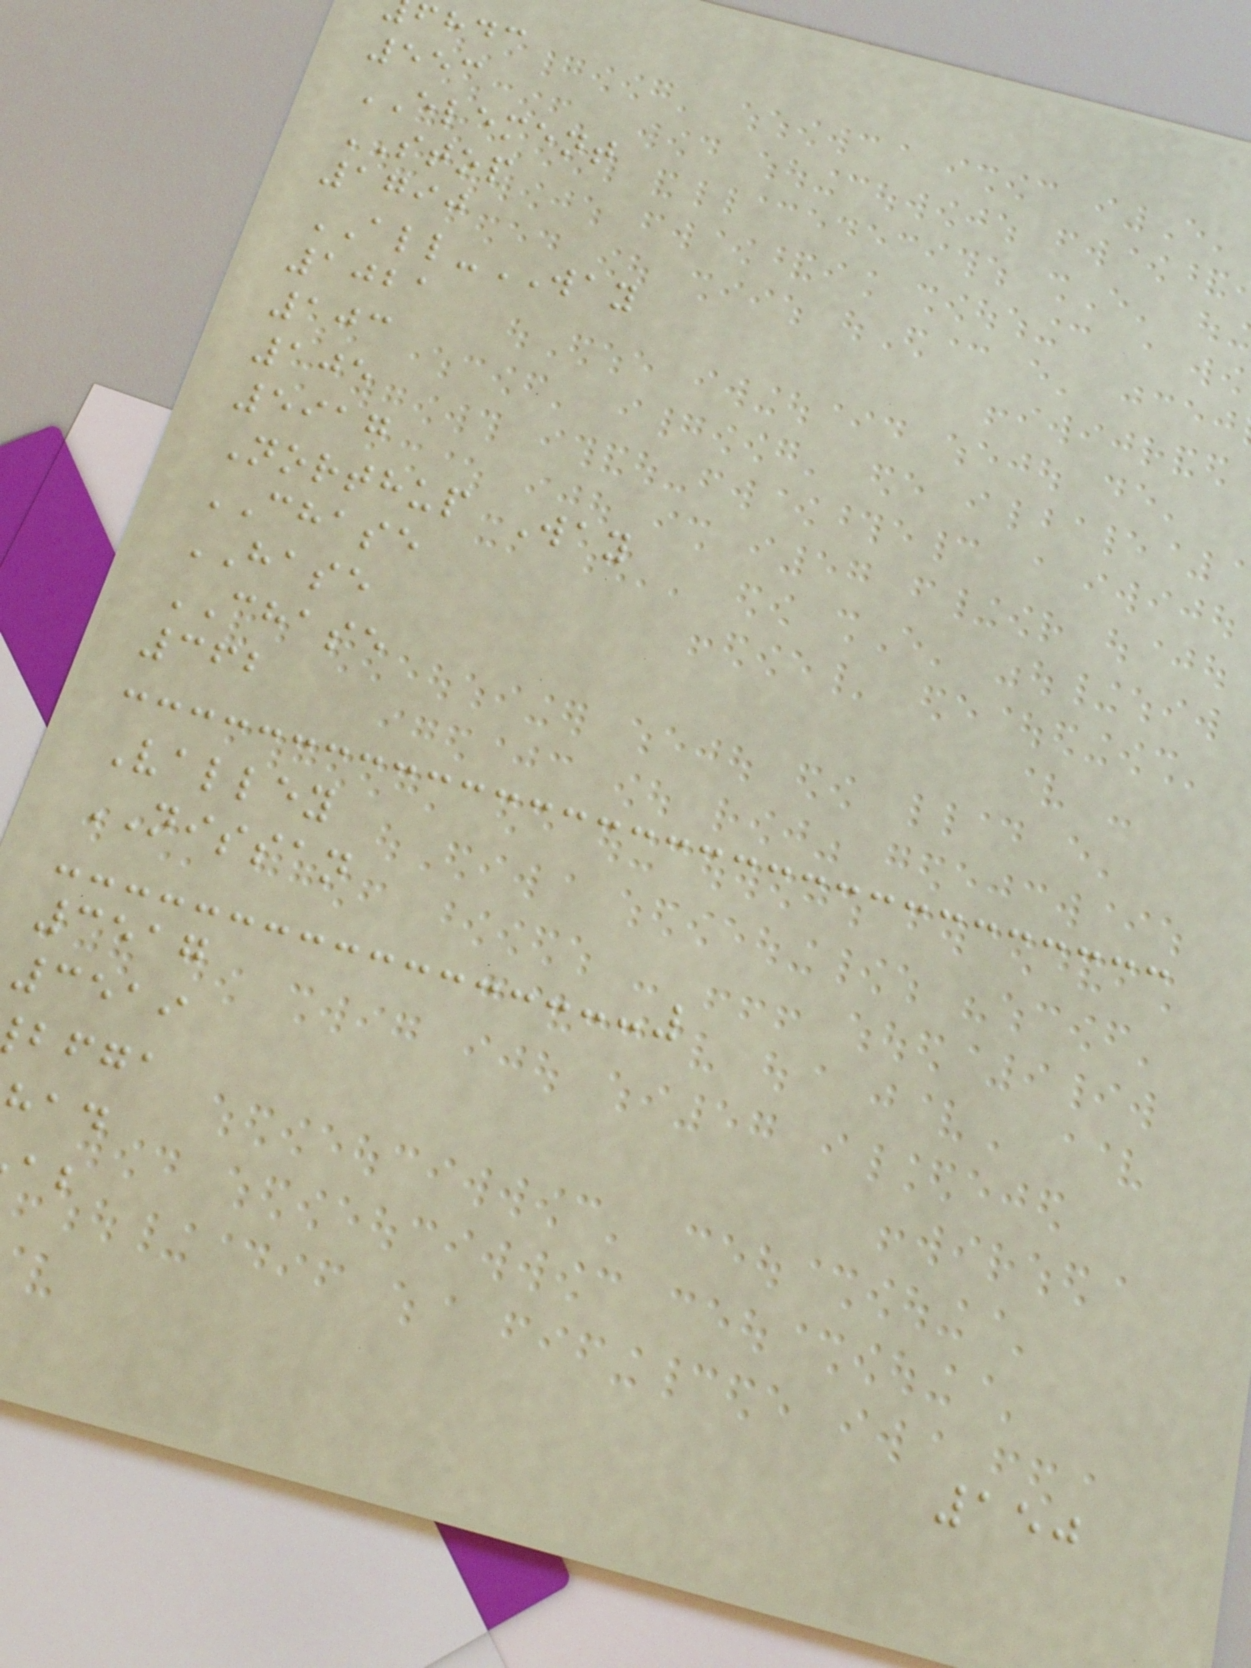fhdc
553
ELEMENT
STOP
1790
ALL-WAY
1021
103
105
5917
Northup Way
CHASE
HASE
CHASE
362
Valley
NISSAN
3517
3519
bfga
150
